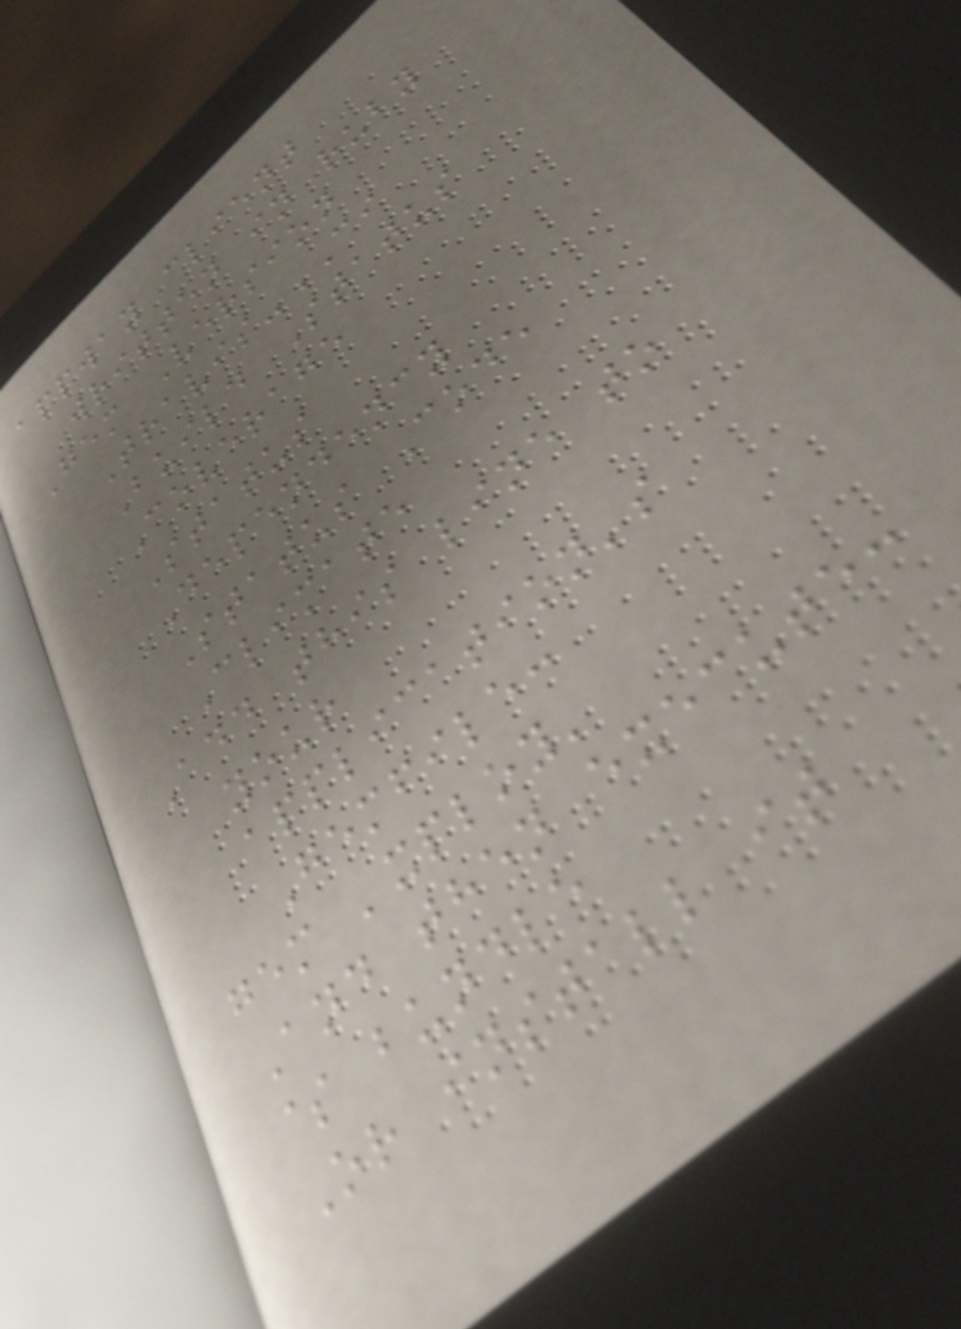appway client
written in ruby
Gem Version
Travis-CI
Build Status
Coverage
Status
Dependency
Status Code
Climate
Add this line to
your
application's
Gemfile:
gem 'xploy'
And then execute:
$ bundle
Or install it
